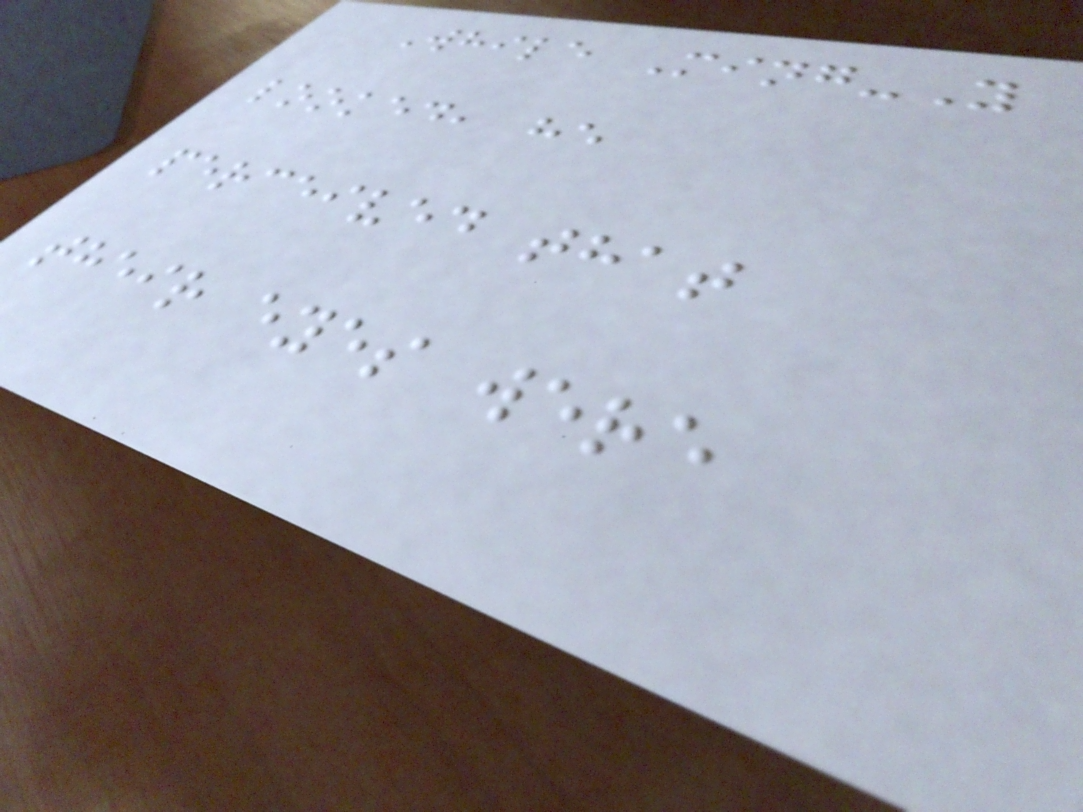While Ming-Y
looked, he
perceived that
their eyes were
